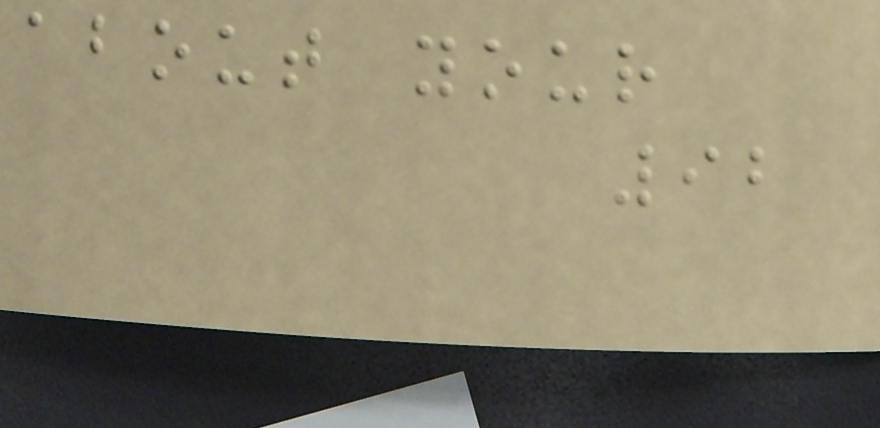about your
92
